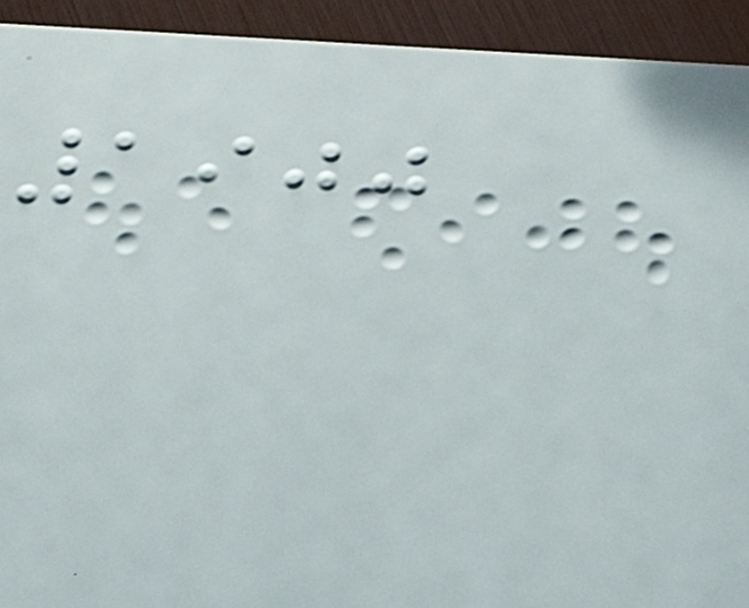1900
